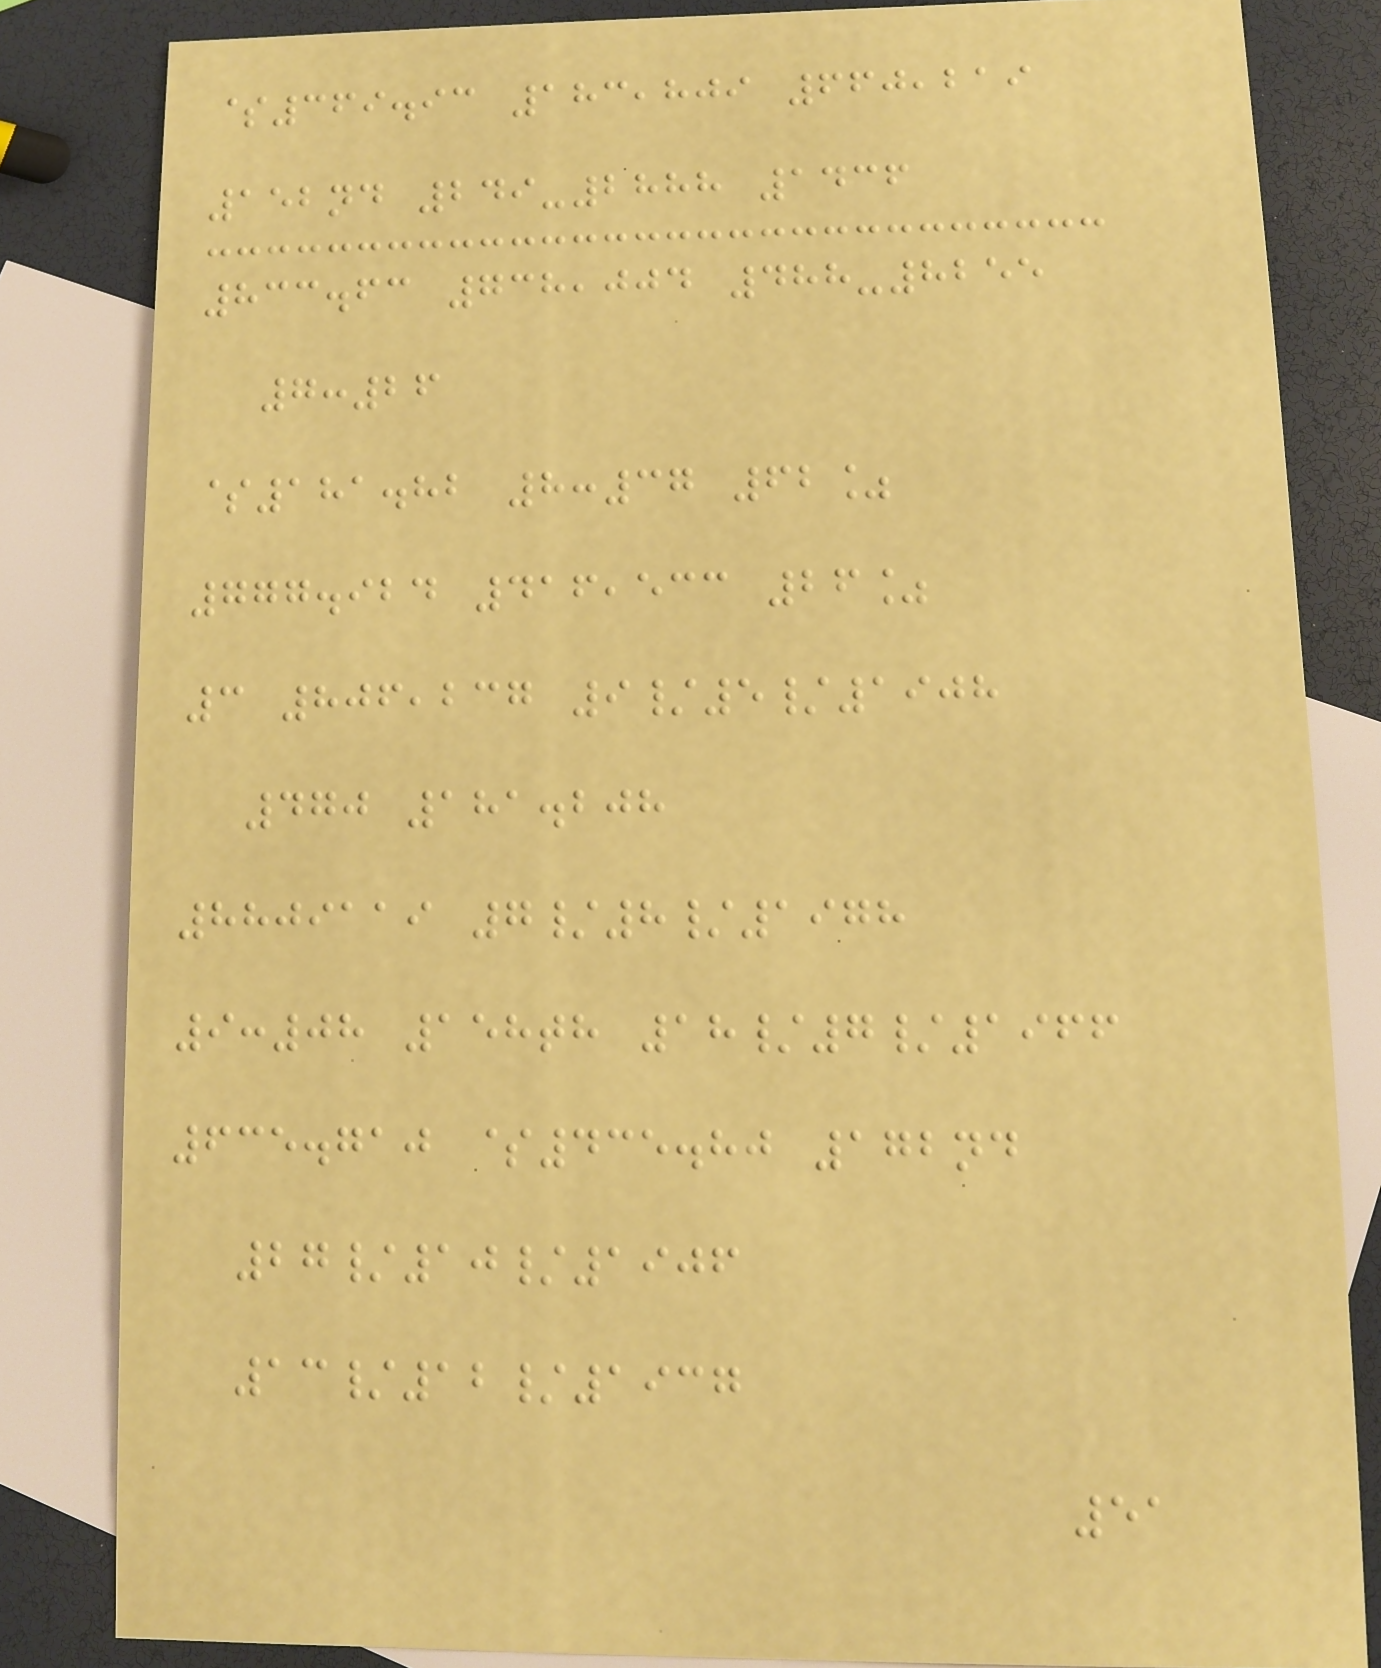$369.93 183,809 660,219
152nd 249-2888 1436
833.63 738,004 488-8255
7:26
$181.82 8:37 62%
777.924 416,533 26%
3 806,237 9/5/1908
470 181.208
8809119 7/8/1978
9:08 158th 18/7/1966
635.710 $435.80 172nd
27/10/1906
13/12/1937
51
